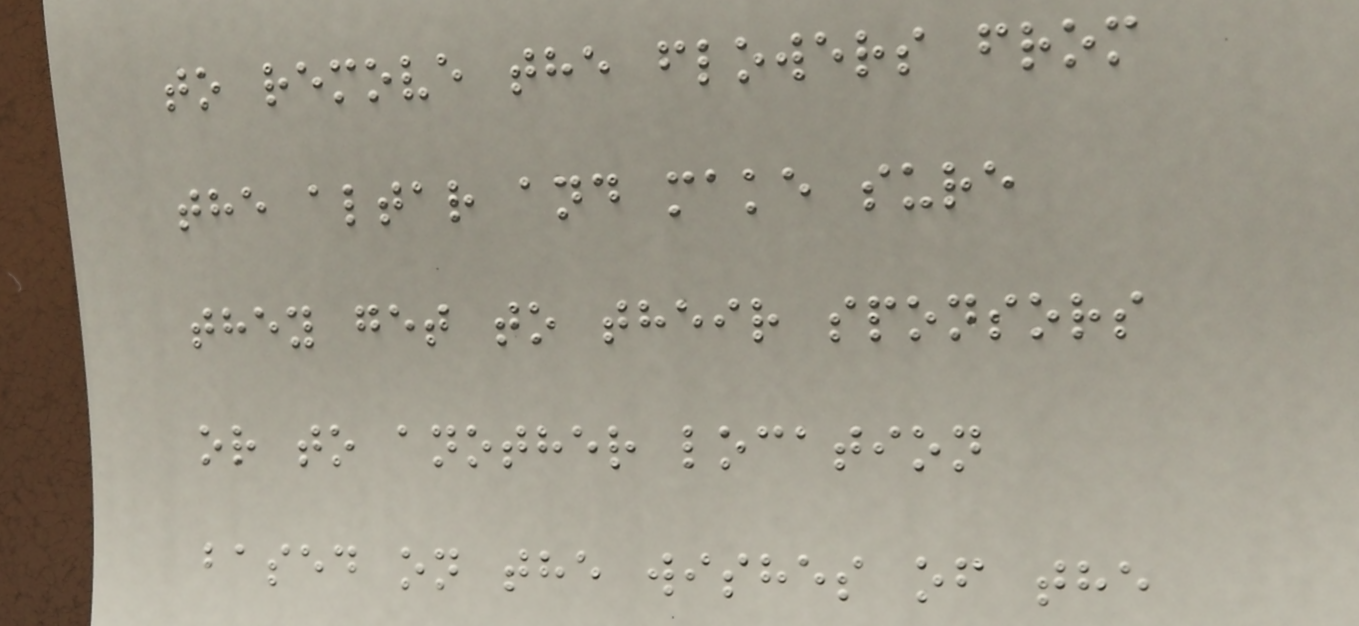to remove the flowers from
the altar and make sure
they get to their sponsors
or to another location
based on the wishes of the
